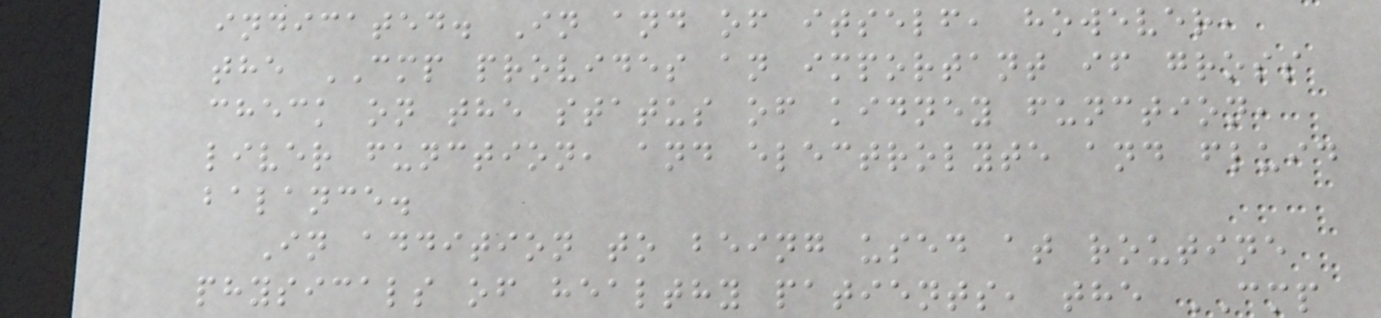indicated. In and of itself, however,
the CMP provides an important if gross
check on the status of kidney function,
liver function, and electrolyte and fluid
balance.
In addition to being used at routine
physicals of healthy patients, the CMP
